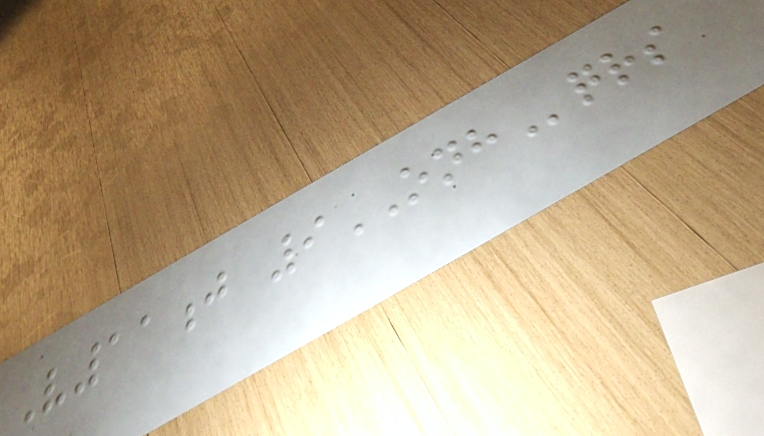V11j 9ONHqrs
